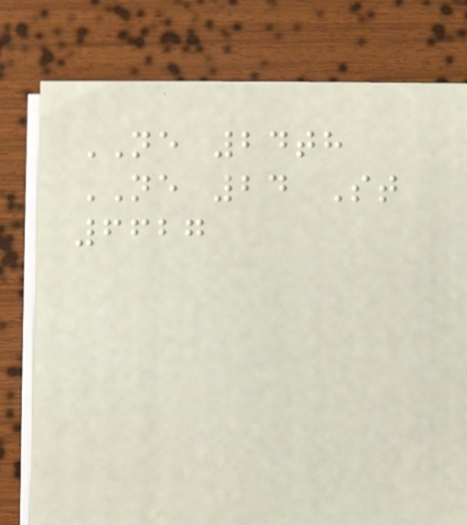NE 24th
NE 24 St
6627
